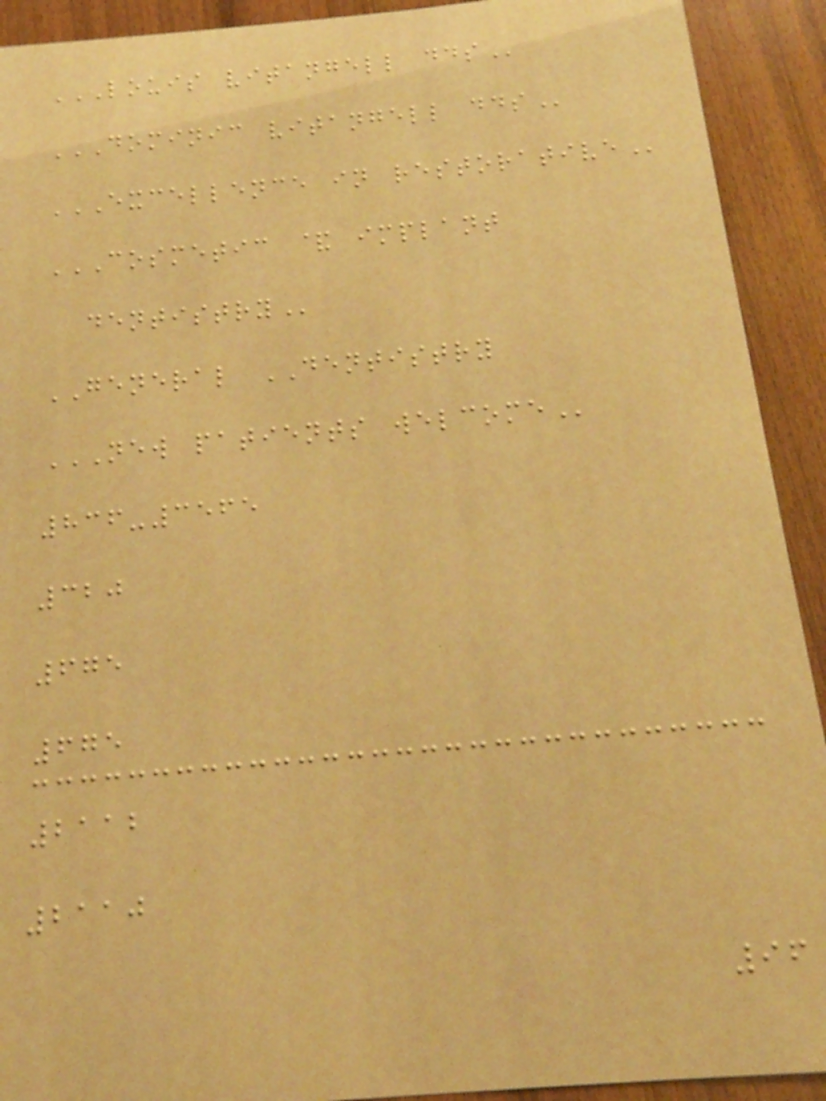LOUIS VITANGELL DDS
DOMINIC VITANGELL DDS
EXCELLENCE IN RESTORATIVE
COSMETIC & IMPLANT
DENTISTRY
GENERAL DENTISTRY
NEW PATIENTS WELCOME
836-3565
320
675
675
2112
2110
96
